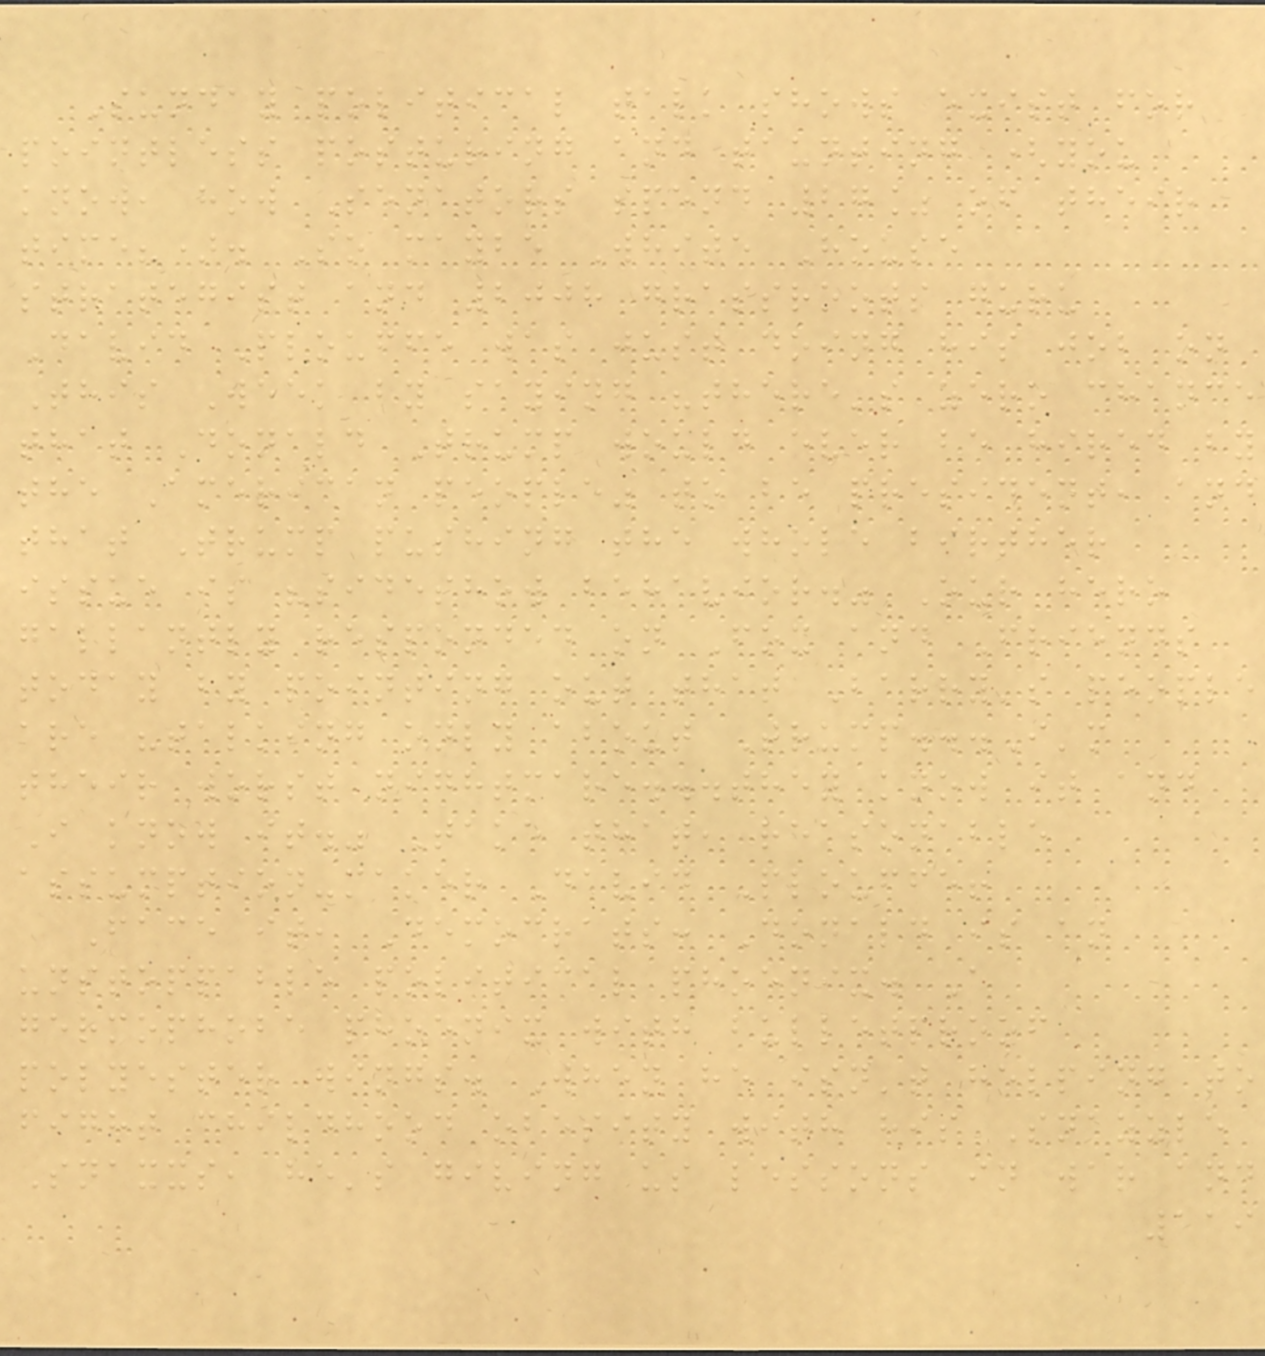Sunday political talk shows exist for
pointless posturing and taunting (you
know, how Senators spend 27% of their
time?). So maybe White House
strategist and 2008 grassroots guru
David Plouffe was just doing his job on
This Week by saying "there's zero chance
that Donald Trump would ever be hired by
the American people" to be president, and
that Trump pushing the whole birther
issue is "sideshow behavior." Our hero
gallantly responded on Fox and Friends
today by pointing out that Barry's people
are "talking only about Trump...I'm
their worst nightmare...they know it and
I know it." Take that, reasonable
assumption-maker David Plouffe!
Face it, Democrats: Donald is an
unstoppable political phoenix. A
germophobe phoenix with bulletproof
polyester wings. When he isn't helping to
fight childhood obesity with his Snazzle
Snaxxs, he's giving us lessons in war and
119
